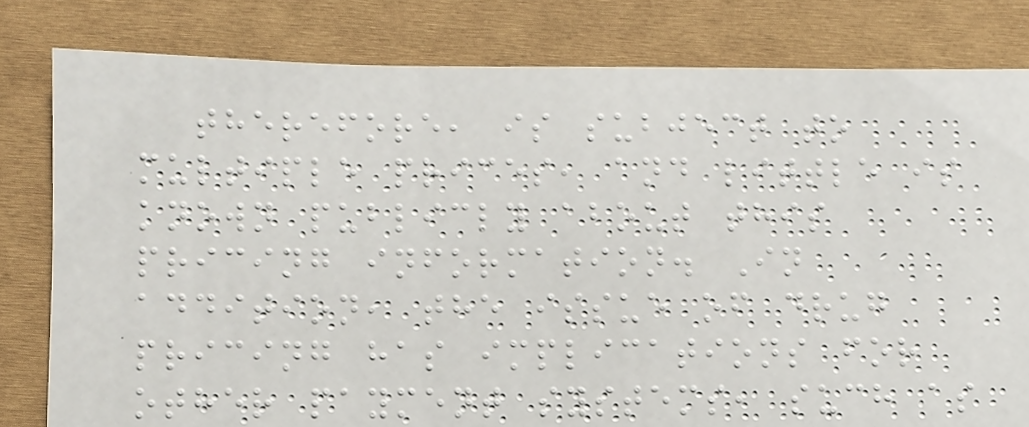therefore, is subject to
multiple prices, and little is
known publicly about this
pricing information. In
addition, the issue of drug
pricing has implications for
other payment systems, such as
